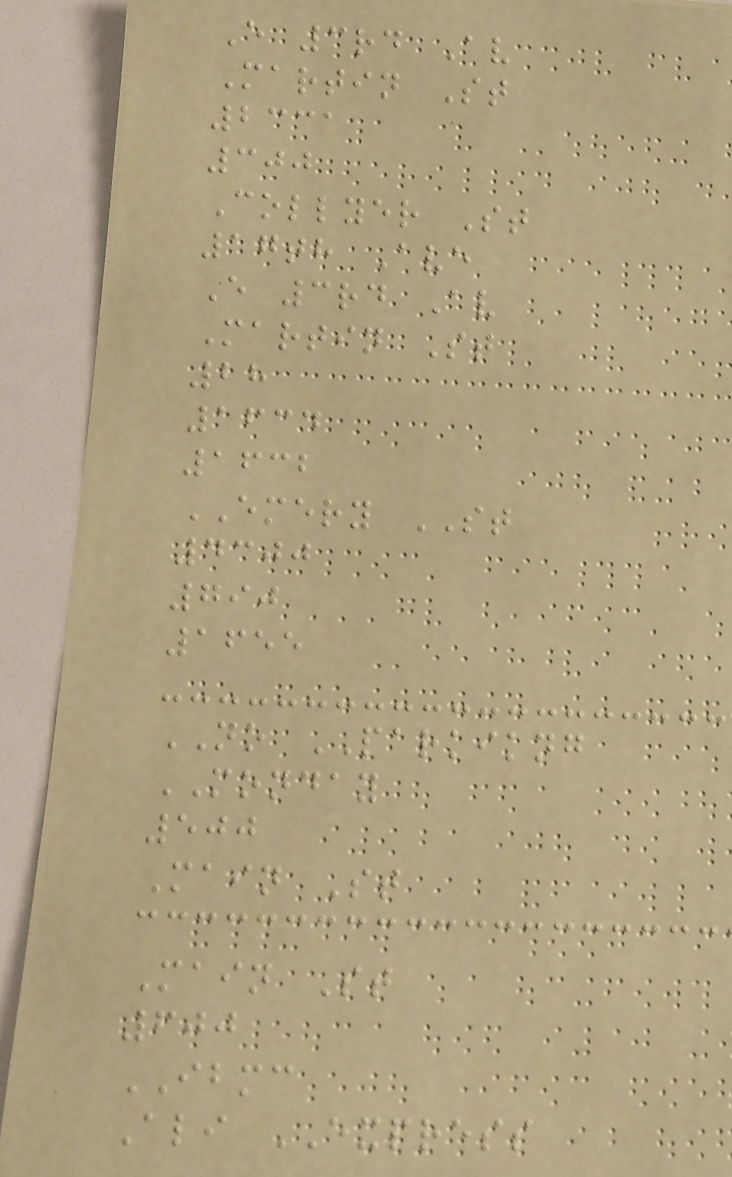E 3rd Av
Martin St
2331
300
Collyer St
17th Ave
E 3rd Av
Martin St
28
1634
1632
EMERY ST
4300
790
1655
NO PARKIKNG
MONDAY
500
Main St
Main St
600
IBMC
Ali EXPRESS
